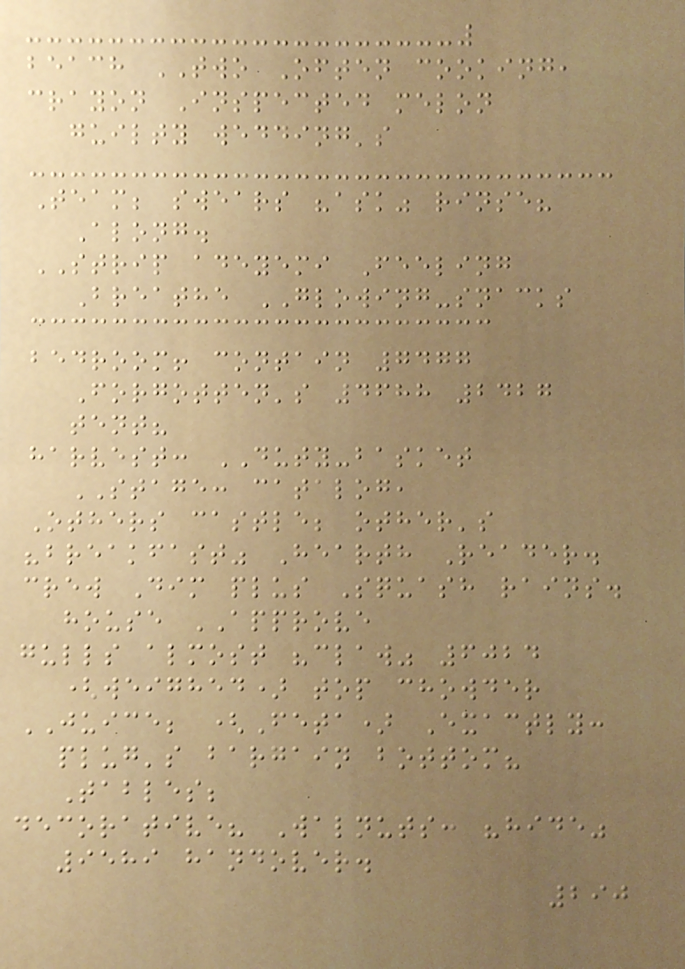beach TWO Often cooking,
crayon Inspected melon
guilty wedding's
Team; swears "ask" rinse?
Along.
STRIP adeyemi Feeling
Breathe GLOWING-snacks
bedroom! contain 7477
Forgotten's 4688 2427
tent?
harvest: DUTY-basket
STAGE: catalog,
Others castle; other's
"breakfast" Hearth Reader.
crew Dim plus Squash rains.
house APPROVE
gulls almost "claw" 6024
(weighed) top chowder
JUICE; (Feta) Exactly:
plug's bargain bottom?
Tables;
decorative? Walnuts: "hide"
9589 handover.
290
